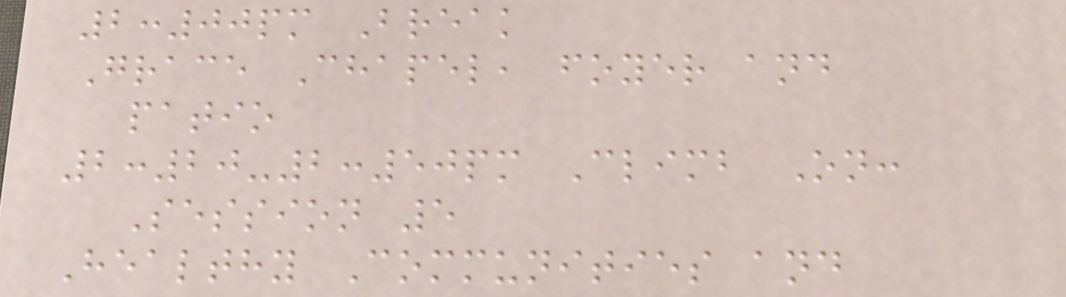2:00pm Break
Grace Chapel, foyer and
patio
2:20-2:50pm Climb On:
Session 5
Healthy Communities and
